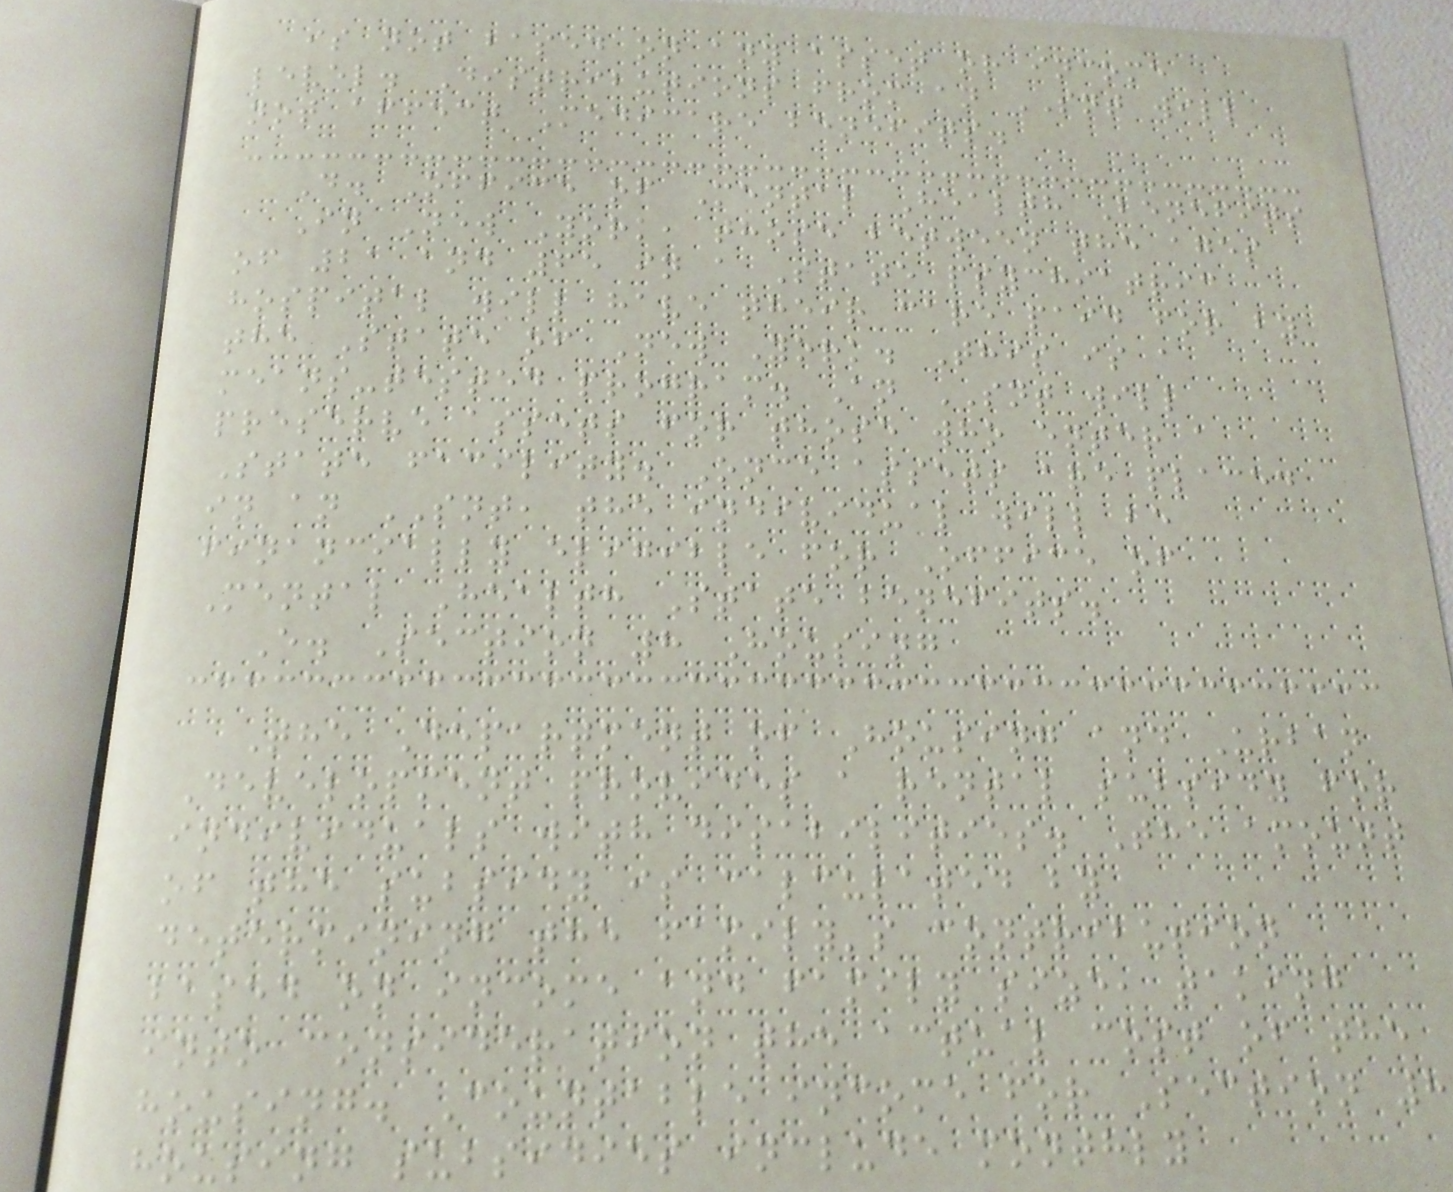is not based on any asset or income
level. Distributions from an SNT will
not affect Medicare benefits.
D. Office of Mental Health Benefits
In New York, those between the ages
of 21 and 65 in a State psychiatric
hospital will have their care paid for by
the State of New York. This is a
means-tested program. An SNT will
preserve assets for those who enter a
State facility. Once assets are placed
in an SNT, the individual will be
financially eligible for Office of
Mental Health State benefits.
E. Section 8 Housing
The Department of Housing and Urban
Development provides a rental subsidy for
individuals with disabilities. The amount
of the subsidy is calculated by
determining the family's contribution
based on income and family size, taking
into consideration the actual cost of the
housing. Countable income for Section 8
housing subsidies include monthly
